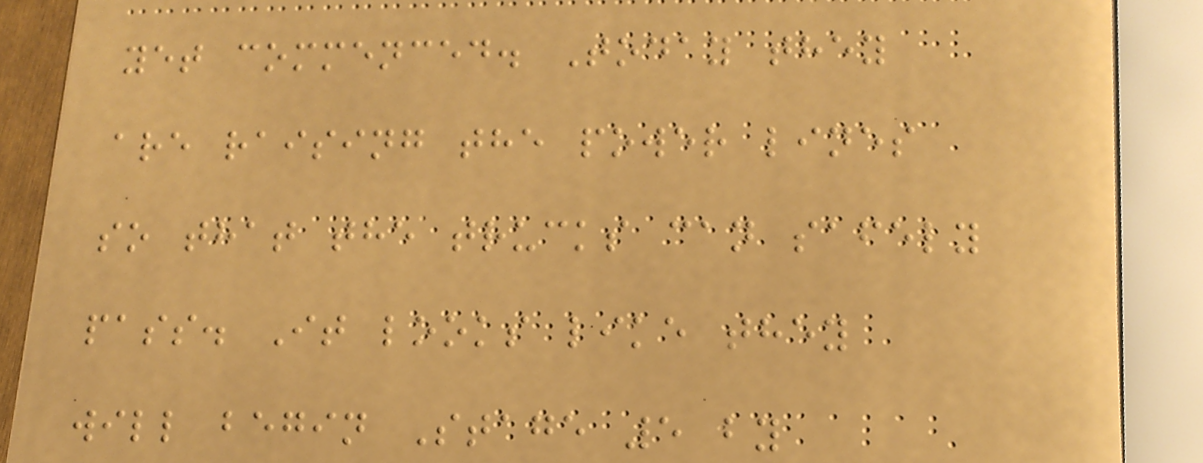yet commenced. Today they
are raising the power lines
so that the trucks can safely
pass. It looks like they
will begin Stage 5 by
